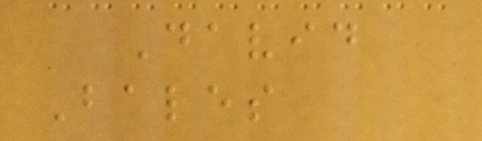David
Bales
